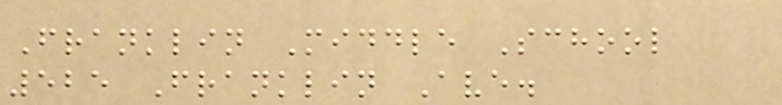Franklin Middle School
525 Franklin Ave.
